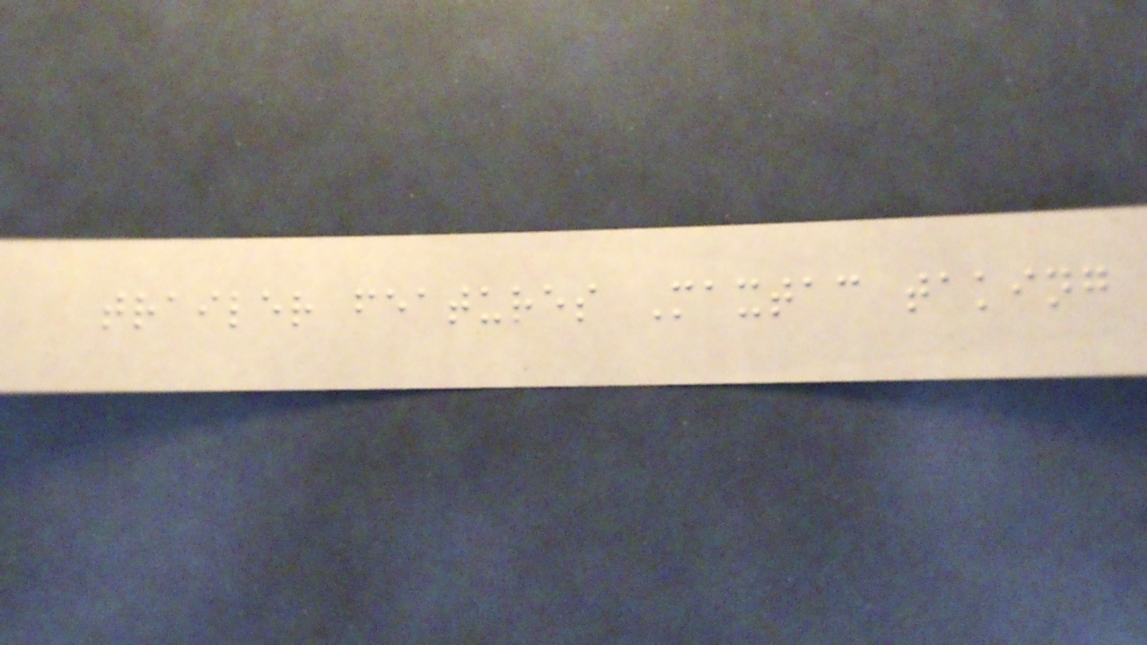trailer features Maxtac taking
